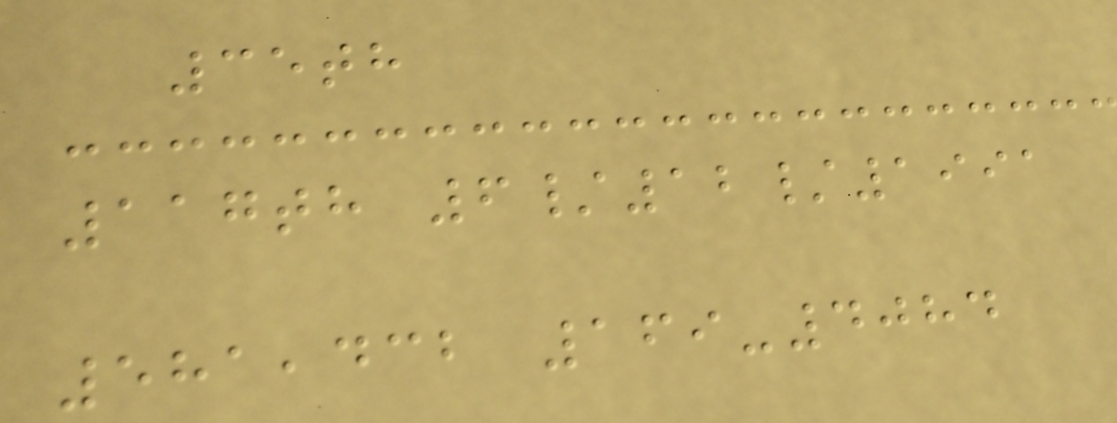35th
117th 6/12/1991
581,432 169-4084
